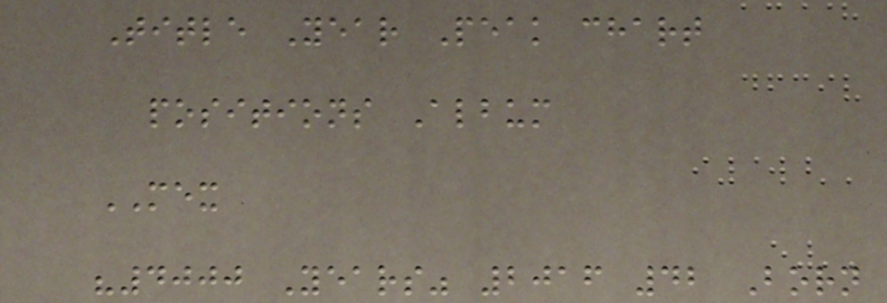Title Year Peak chart
positions Album
MEX
"4000 Years" 2016 42 Born
